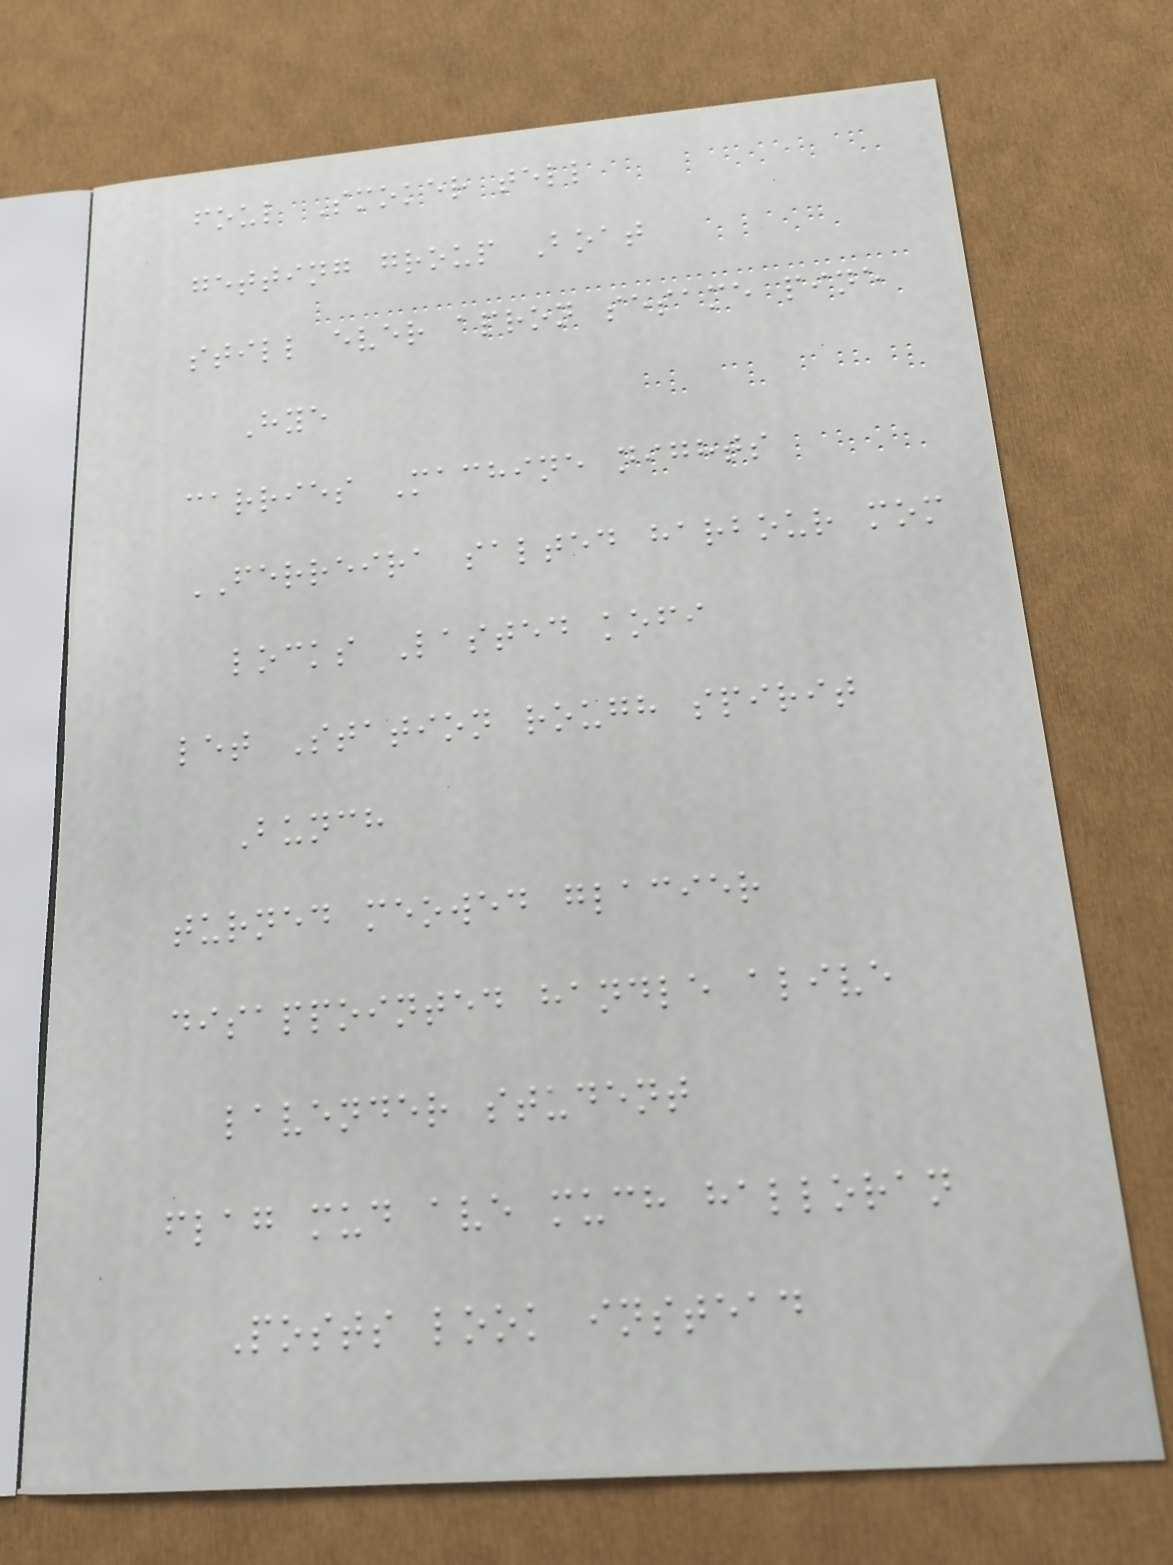foul Smoker tell
getting group Boat
still ever apron sesame pine
Hye
carries Machine nights
FERREIRA salted harbour mom
locks Lasted kofi
let Station rough spirit
Bunch
turned meowed glacier
disappointed handle alive
lavender student
flag mud ave much halloran
Posts look instead
